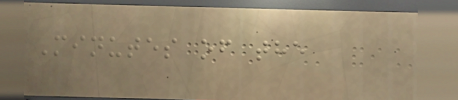Minutes of the
